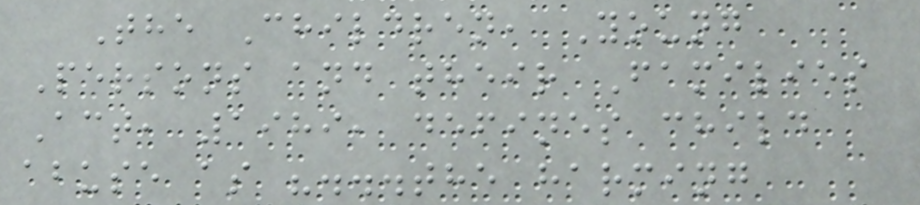The Children, Young
Persons and their Families
Act, 1989, defines child
abuse as "...the harming
